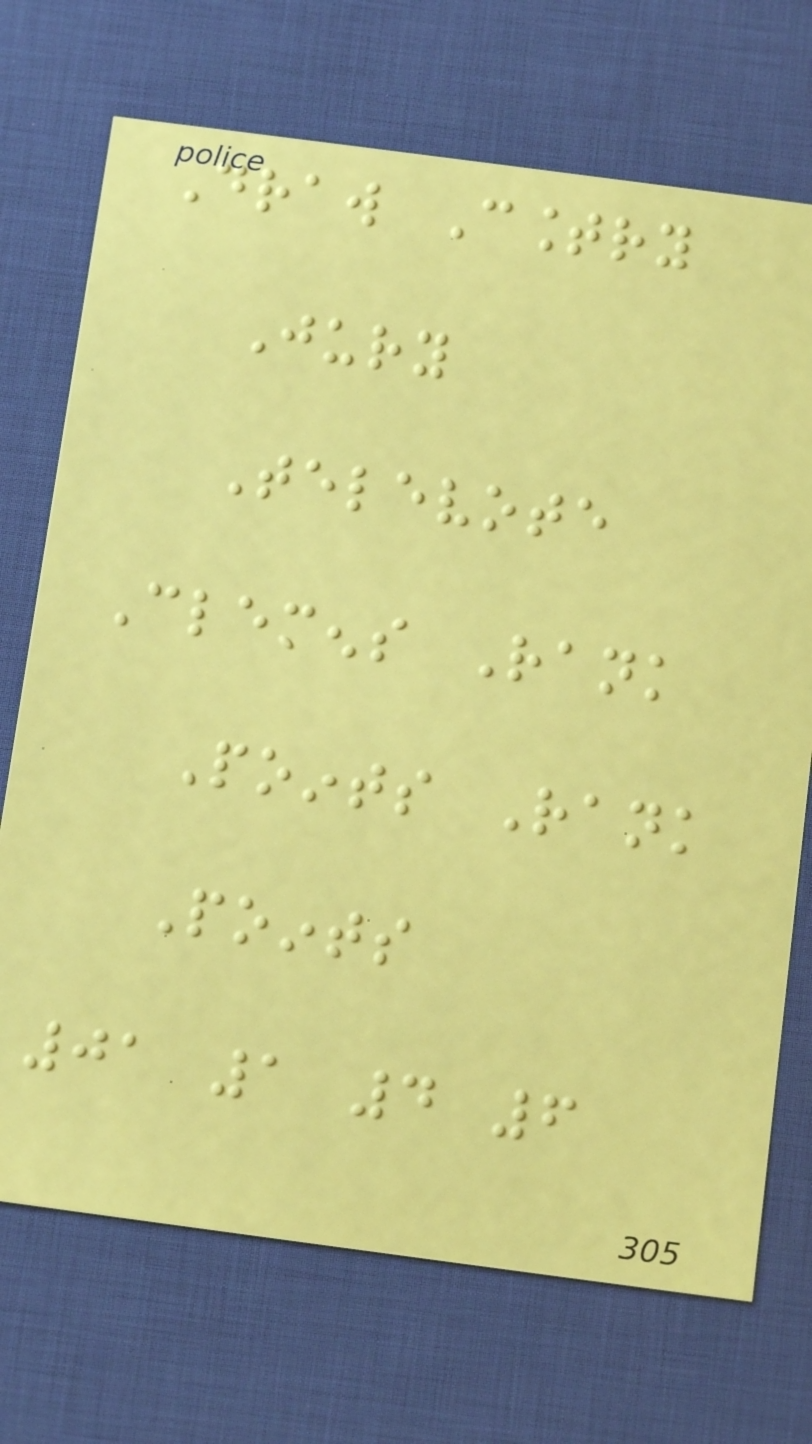Draw Country
Jury
Televote
Clemens Rank
Points Rank
Points
01 1 4 6
